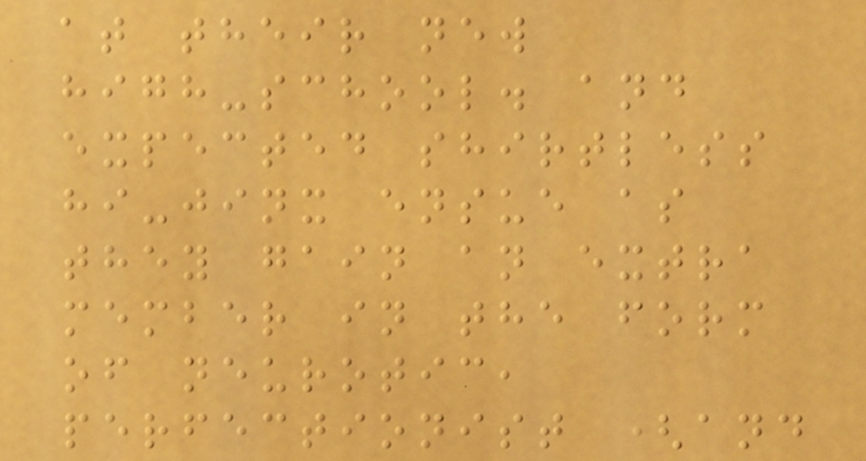at their new
high-school. and
expected shirtless
hi-jinx ensue as
they gain an extra
member in the form
of neurotic,
perfectionist (and
